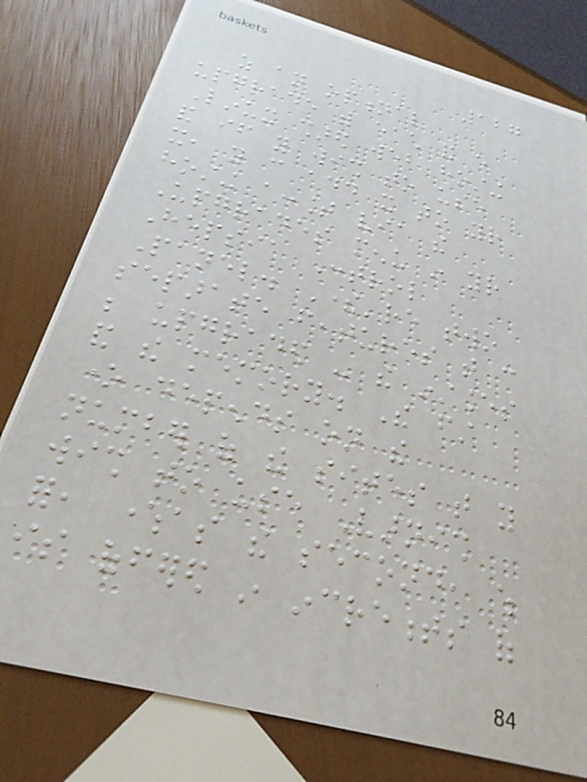127
as an optional
upgrade with each and every
Linux shared web hosting
and if you wish to use
it, you can add it to your
hosting account via the
Upgrades menu in your
Hepsia Control
Panel. There're two
separate features that can
be upgraded - the instances
and the memory. The first
one depends on the
number of the sites that you
wish to use Varnish
for, whereas the second, which
is offered in increments of
